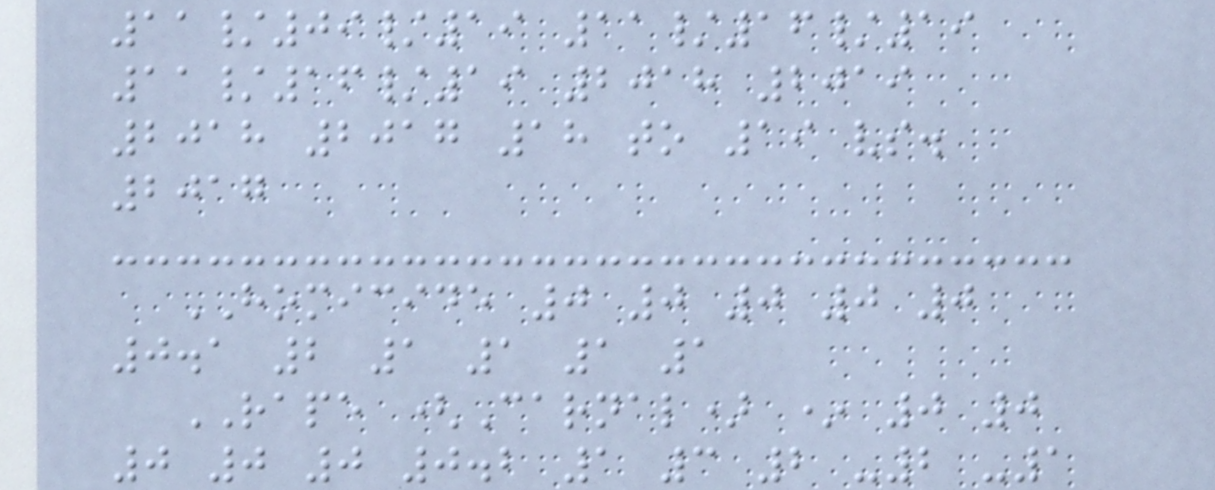11/09/19 11/16/19
11/16/19 2018 2019
2018 2017 18 to 19 vs.
2017
HOMICIDE 0 0 0 0 0
0.1 2 1 1 1 1
RAPE (Carnal) * 0 0
0 0 0 0.2 1 3 2 -2 -1
